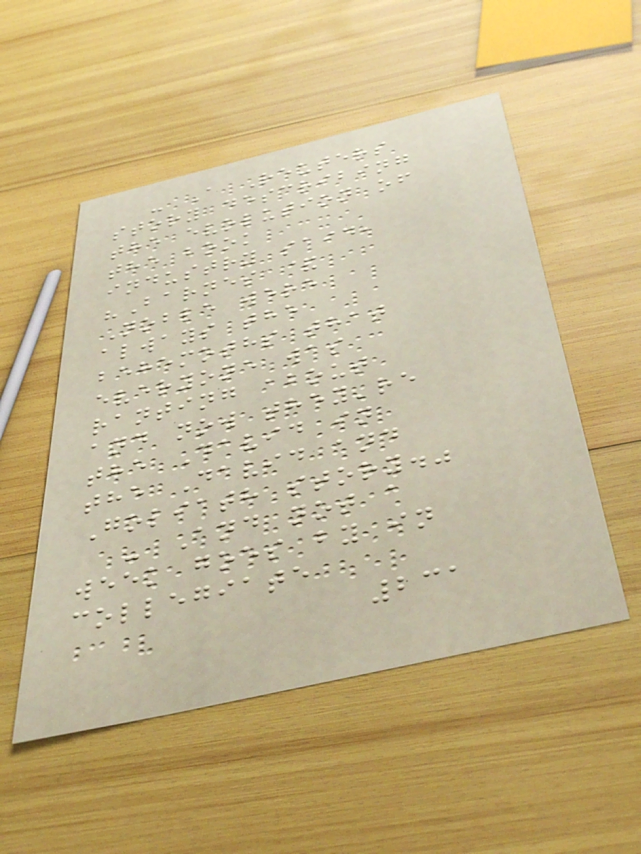- A Reuters
story describing
the evolution of
the book
industry said,
"Barnes &
Noble were
always the
behemoths that
everyone was
ranting about
and now they're
the David in
the David and
Goliath story."
- And not a
week goes by in
collegiate
231
